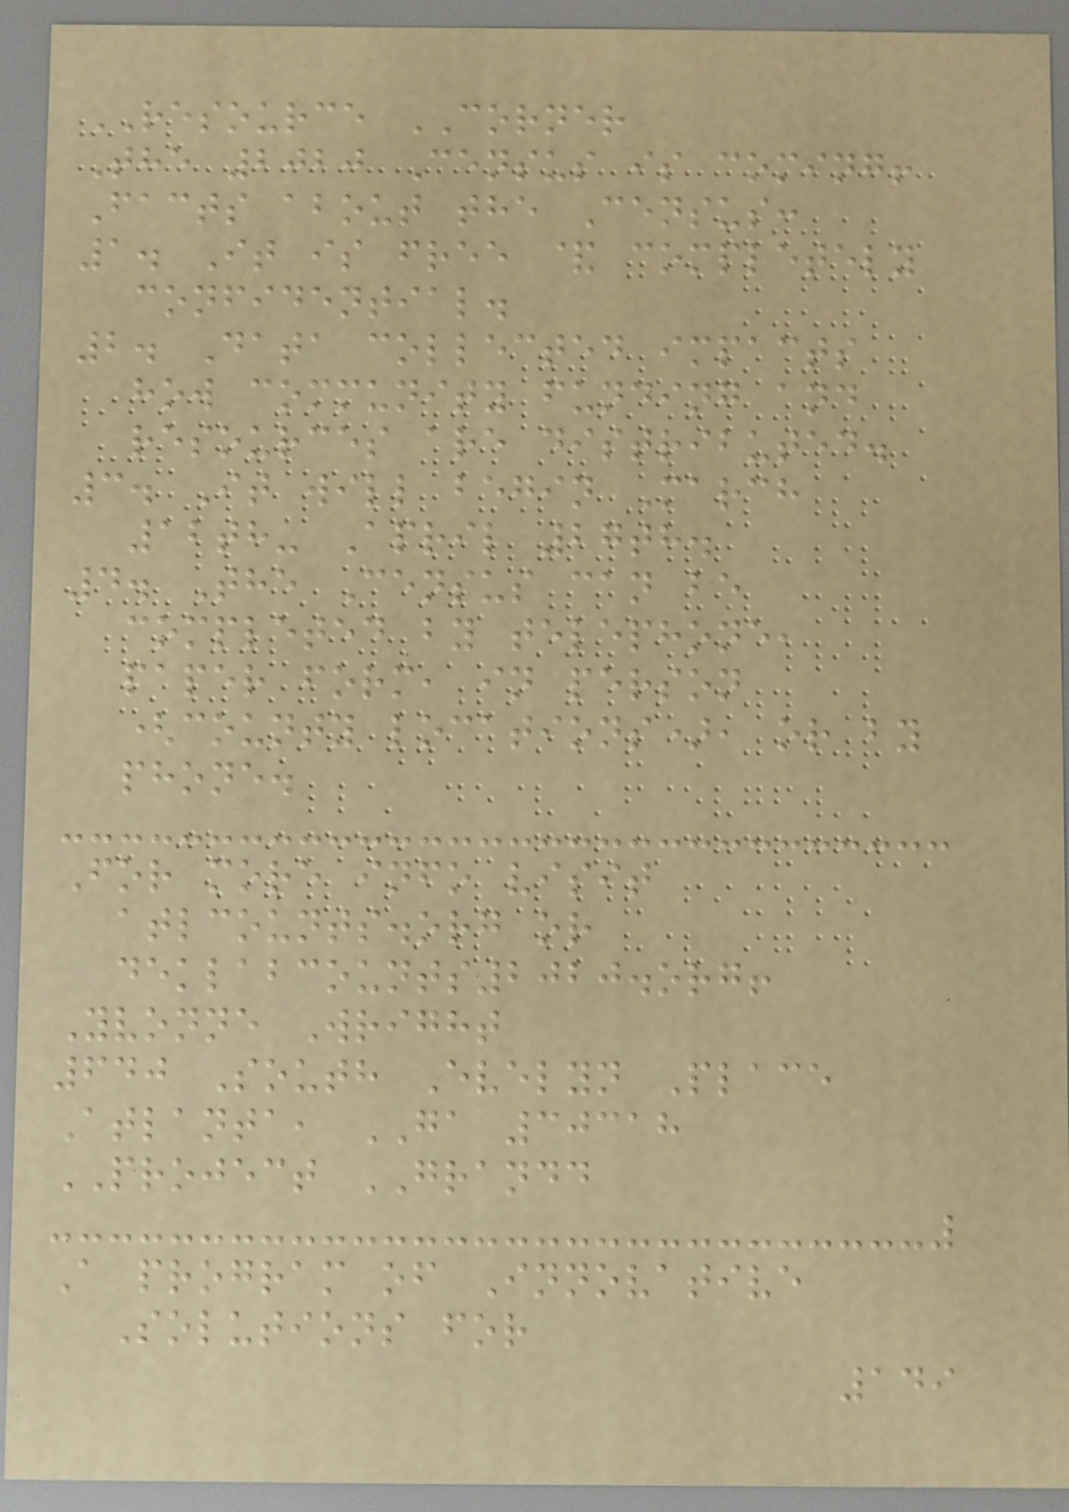RESOURCE CORNER
The 2020 Census is coming!
Facts about the Census:
1. It is free & completely
confidential.
2. Data collected impacts
how community funding and
resources are distributed.
3. It will begin March
12th- April 27th.
4. The Census can be
completed by telephone,
paper form, in person
(county locations), or by
phone.
For more info visit
atlcounts.org or
deklabcounts2020.org!
Yvonne Wright
640 South Evelyn Place
Atlanta, GA 30318
PROJECT GRANDD
A program of Innovative
Solutions for
149
